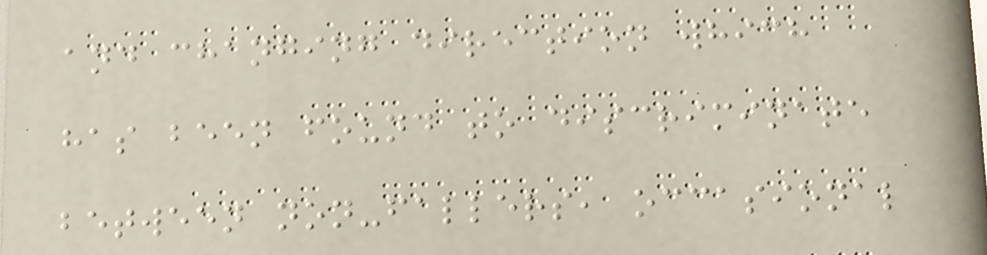and changing direction which
has been found to discriminate
between non-fallers, occasional
